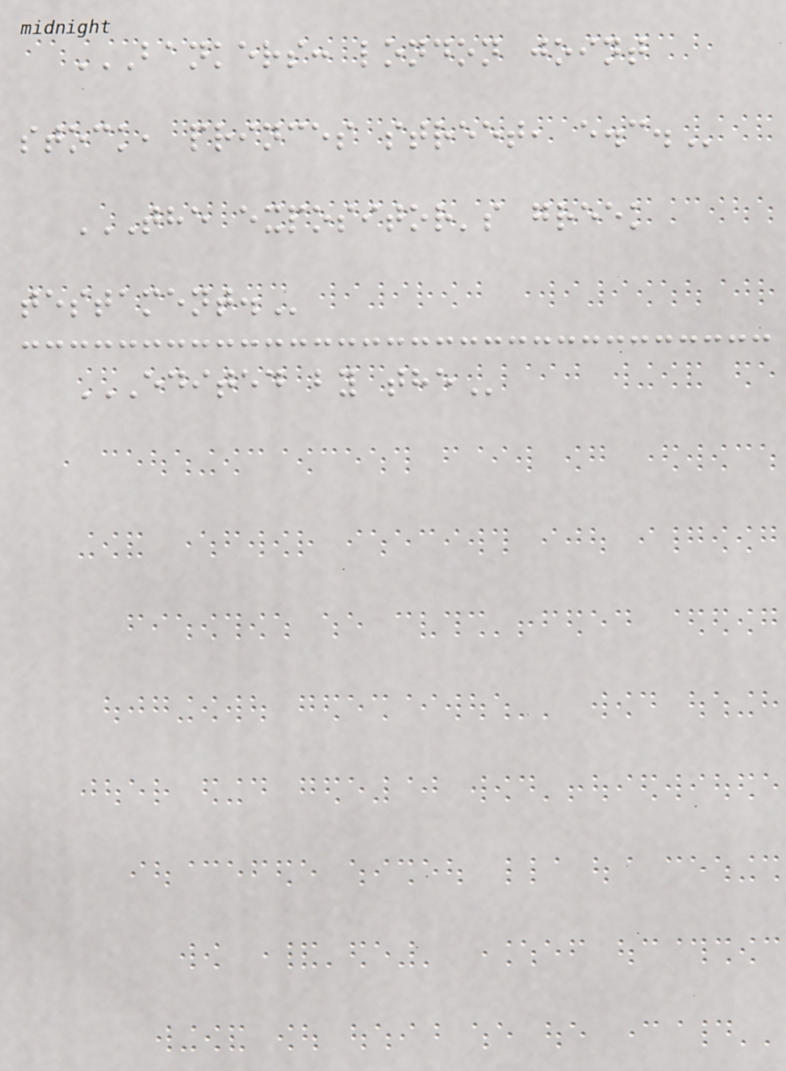BANKERS: LONDON JOINT
STOCK, PRINCES STREET, E.C.
THE EXPOSITOR'S GREEK
TESTAMENT.
EDITED BY THE
